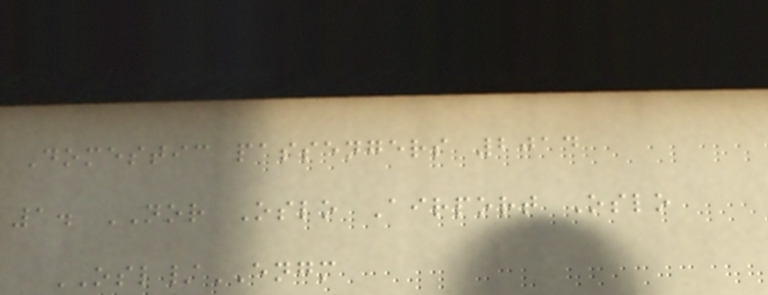Domestic passengers 2014
1. NOR Oslo Airport Oslo
OSL/ENGM
